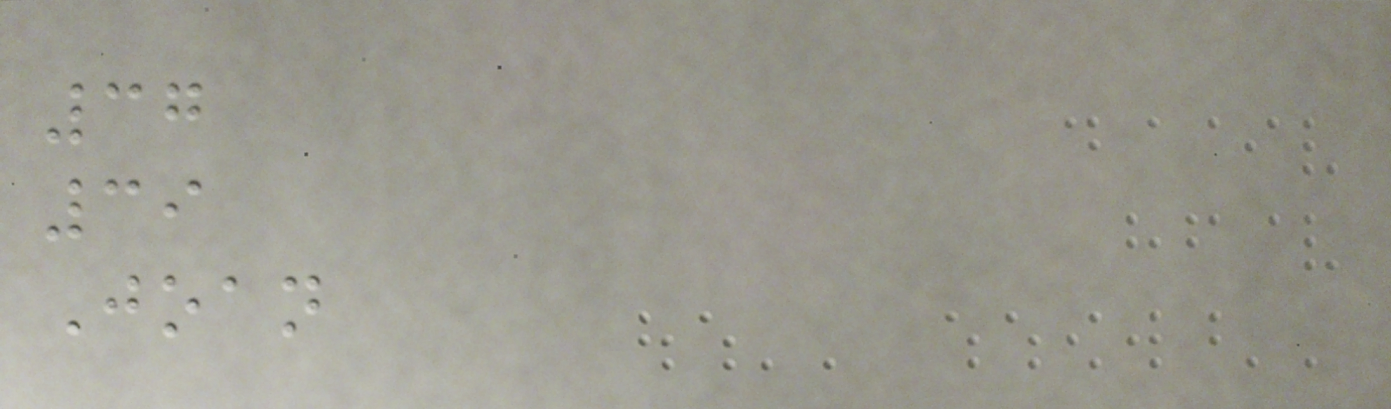37
39
Joan
